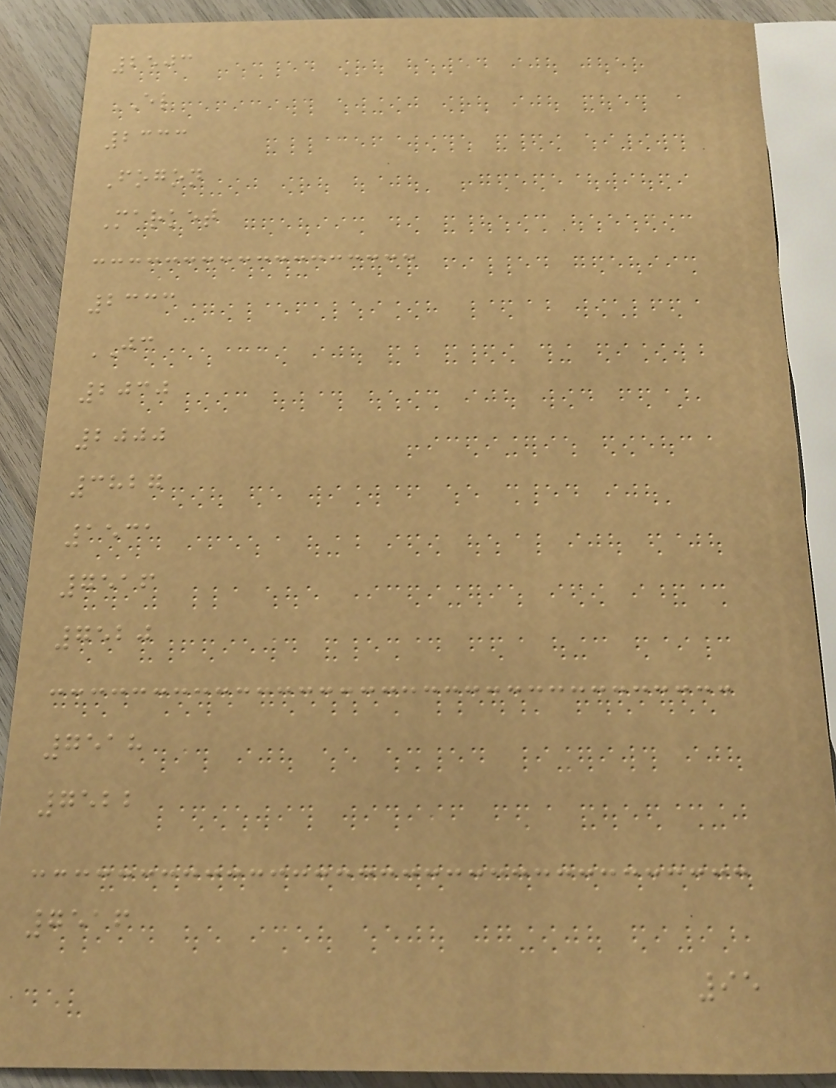2503
EL
2333
Fogon
Market
2333
JC
2030
2000
3827
1531
7516
7520
7518
7522
7516
95
